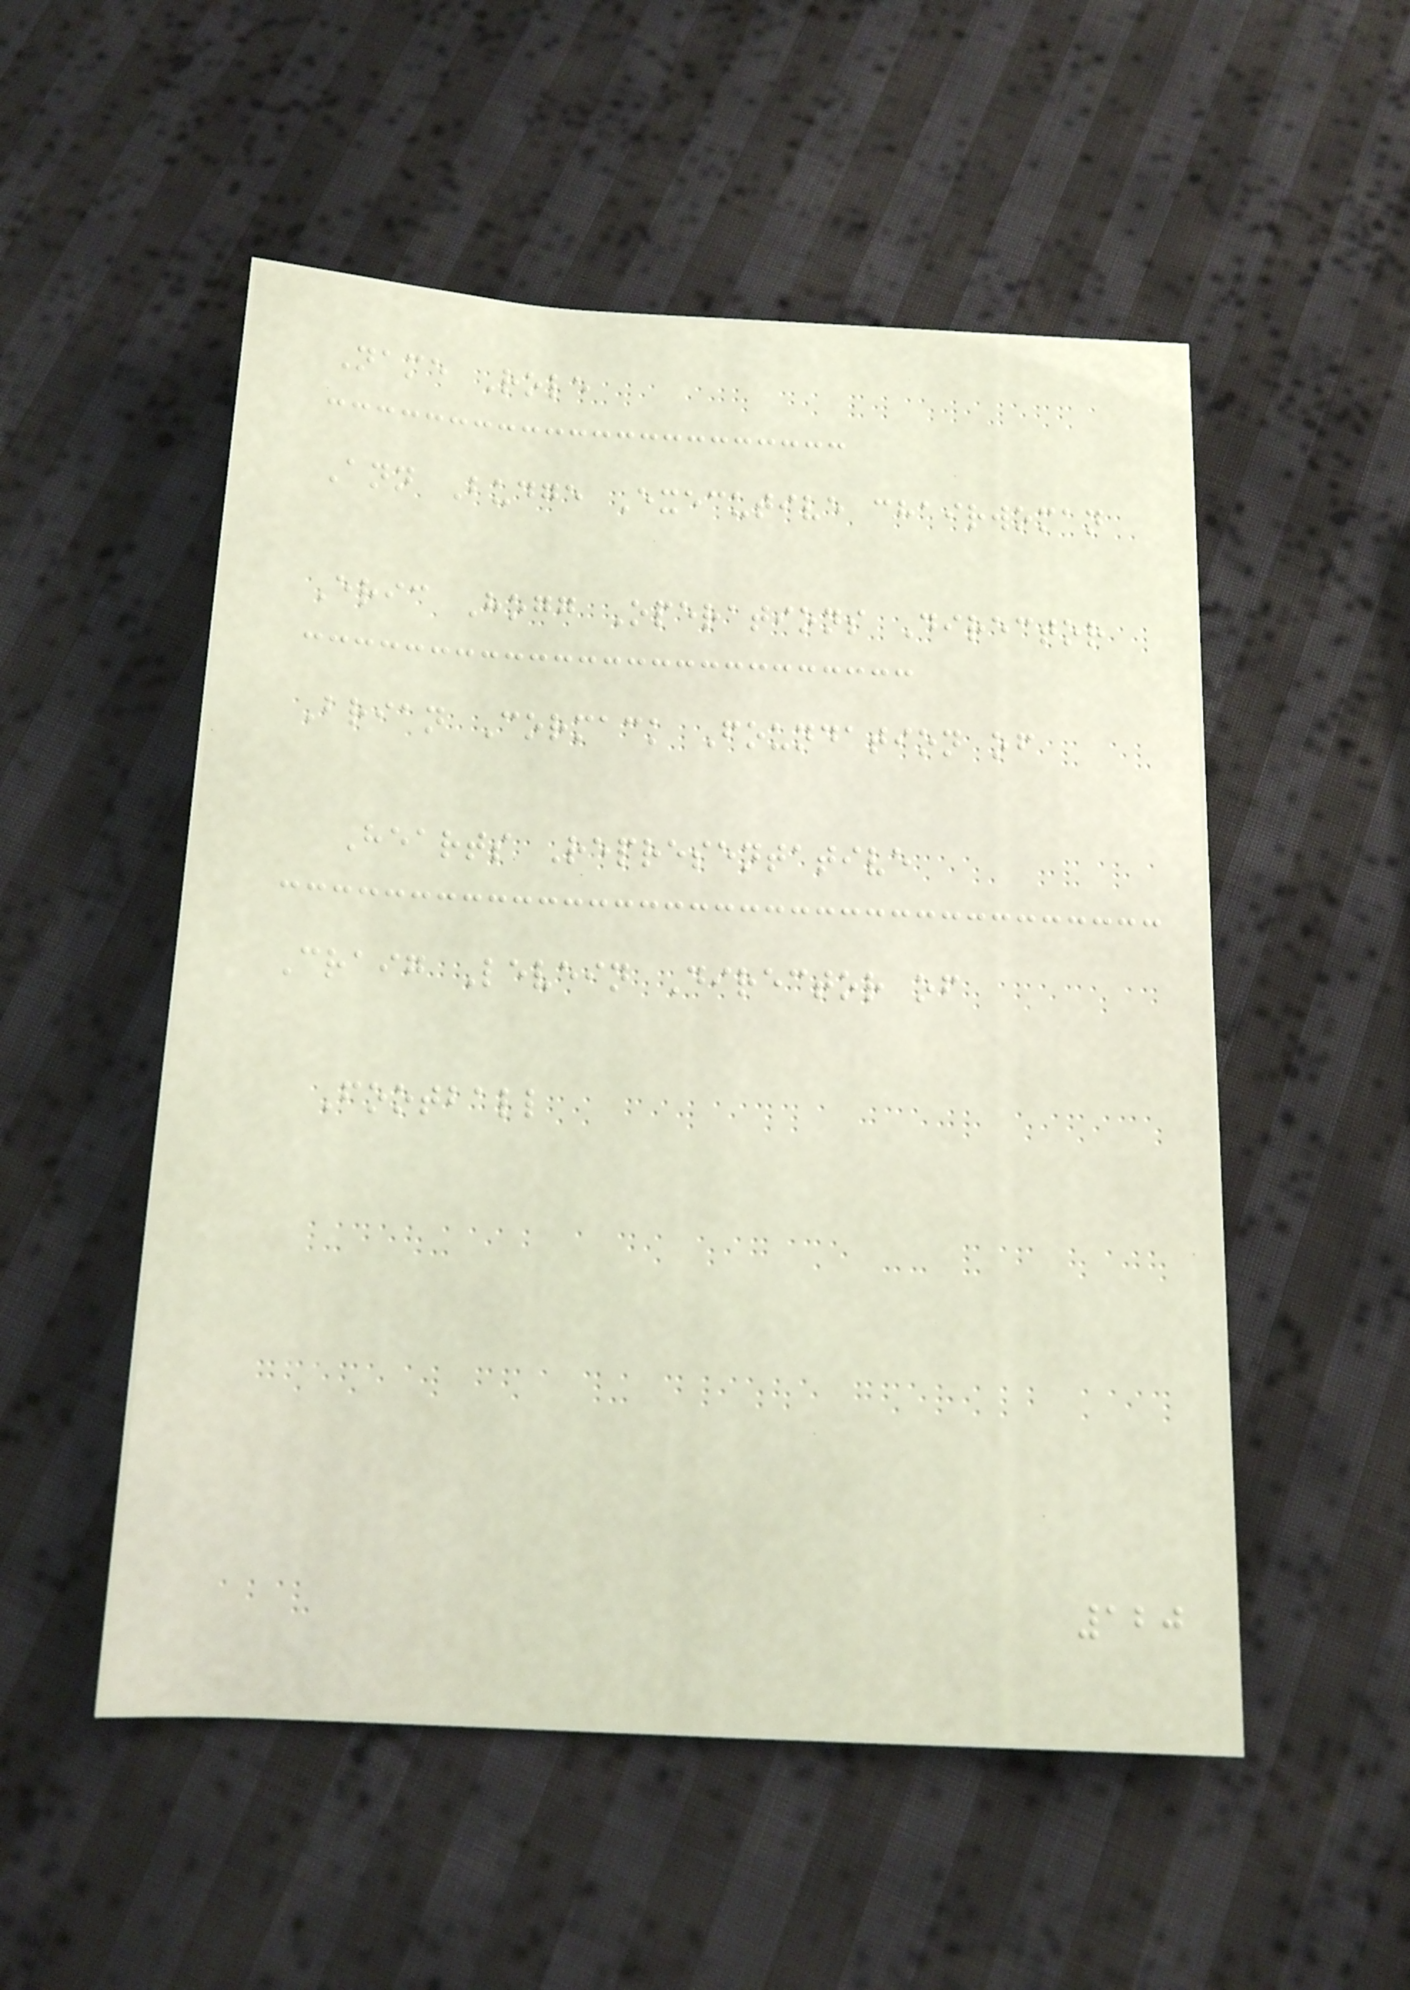Name Role
Ann Budge Executive chairwoman
Eric Hogg Operations Director
Brian Cormack Foundation of
Hearts Representative
Craig Levein Director of
Football
120
